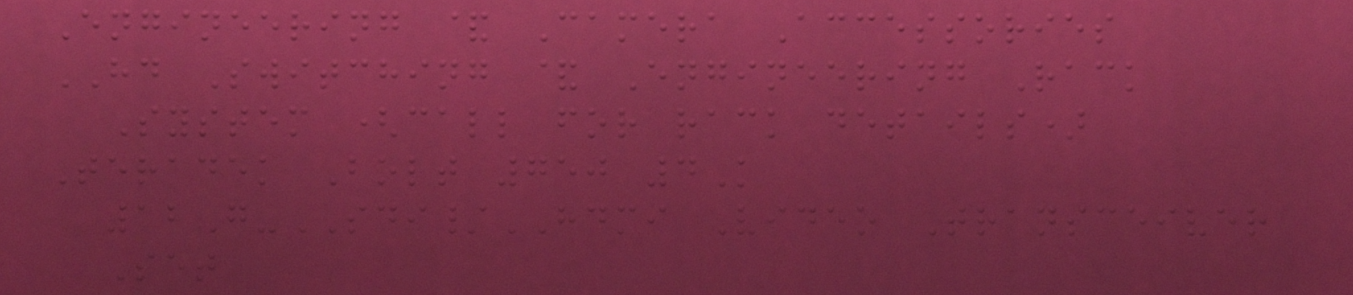Engineering & Camera Accessories
HD Switching & Engineering Rack
System (call for rack details)
Teradek Bolt 750 4K
12G-SDI/HDMI Video Transceiver
Set
